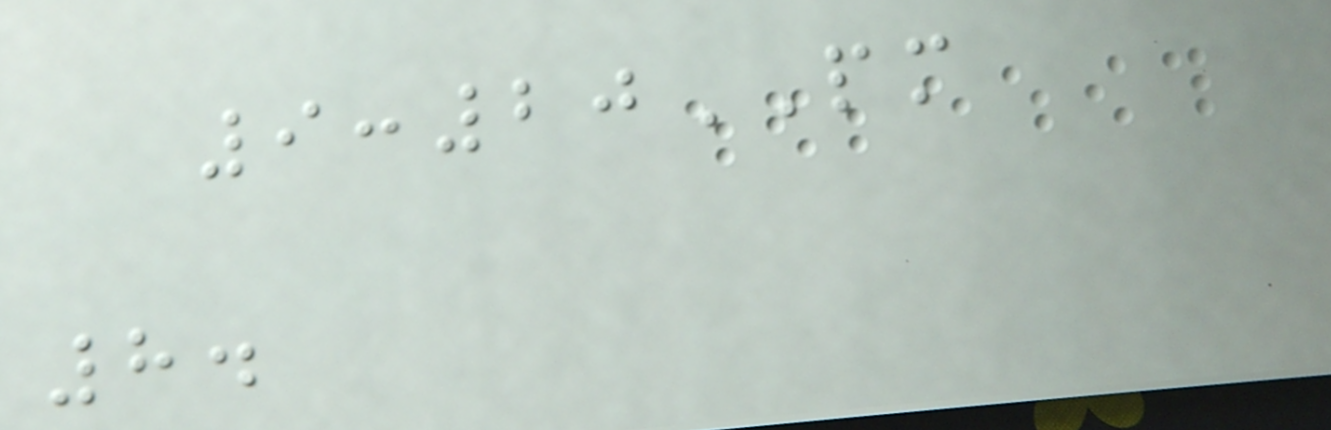9:20PM
8.
